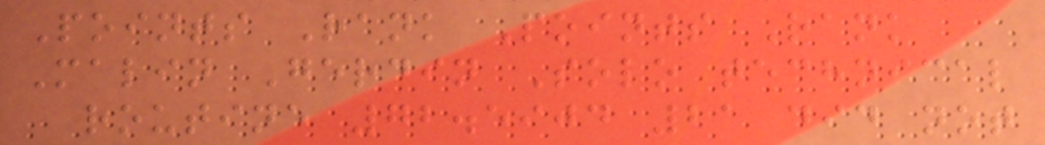Points Rank Points Rank
Malin Gerdin Solo technical
routine 72.5904 21 did not
